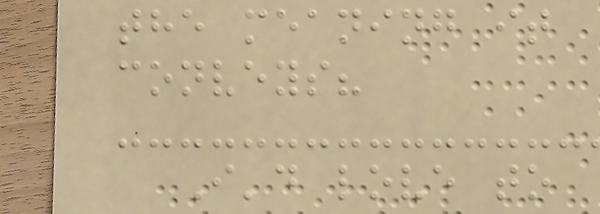the meaning it
conveys?
I'd love to
